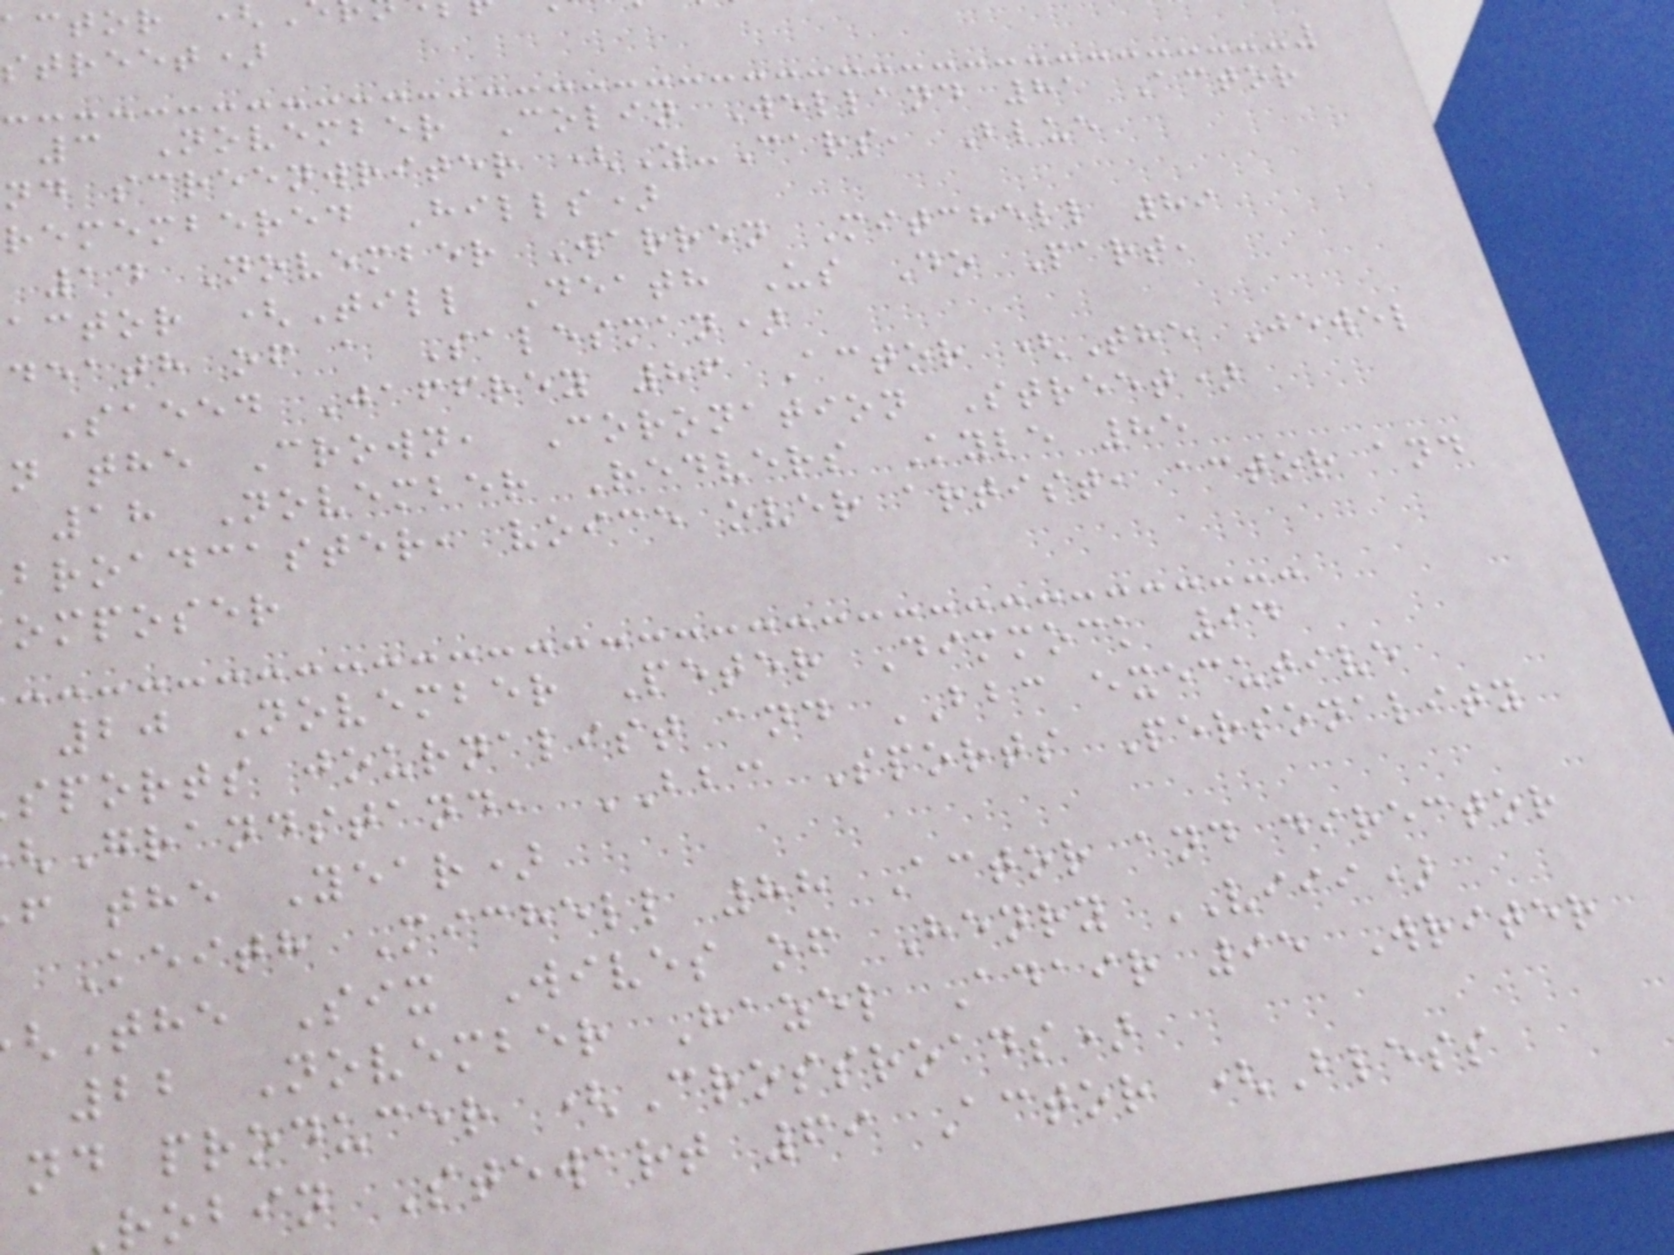street)
3 November Colin Welland 81 Actor
nd screenwriter (Z-Cars, Blue
remembered Hills)
14 November Warren Mitchell 89
actor (Till Death Us Do Part,
death of a Salesman)
Saeed Jaffrey 86 Actor (The Jewel
n the Crown, Coronation Street)
18 November Redvers Kyle 85
broadcaster, voice over artist, actor and
omposer
20 November Peter Dimmock 94
sports journalist and BBC executive
Grandstand, BBC Sports Personality
f the Year)
Keith Michell 88 Actor and director
The Six Wives of Henry VIII)
22 November Hazel Adair 95 Writer
nd producer (Crossroads)
robin Stewart 69 Actor (Bless
